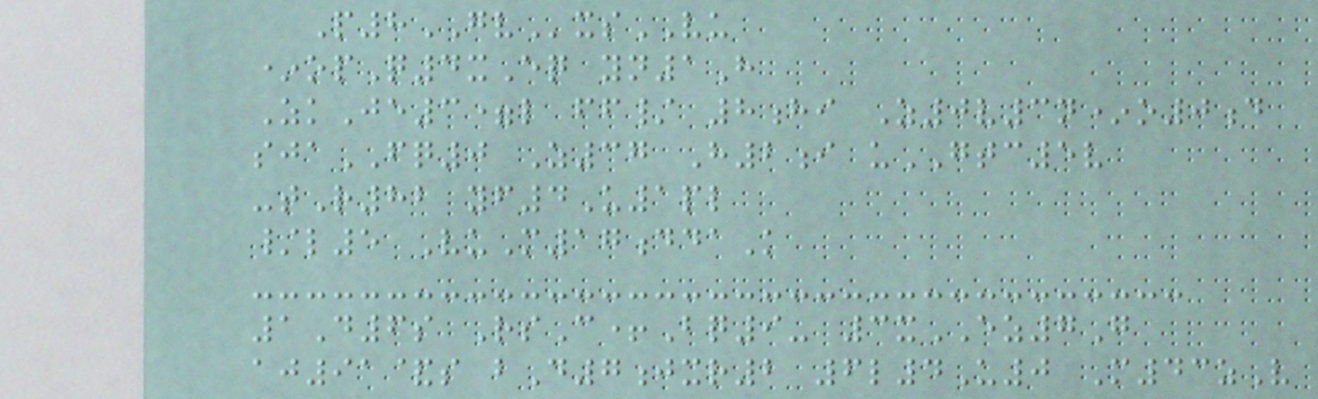P8GVxsVU
*opQ4xEq yn1H
ZkJe3=l ff/ 8hi Z0v3n*o0d
sjaFQ0 Z37 H2i uGTC5v
-tR82 yf4U1pl
/l5 VuM17ddaK
1D6s RsC+Bq9- 3xEZ7G
aj91&s bD7jxr2 6l4U0 M43zV
